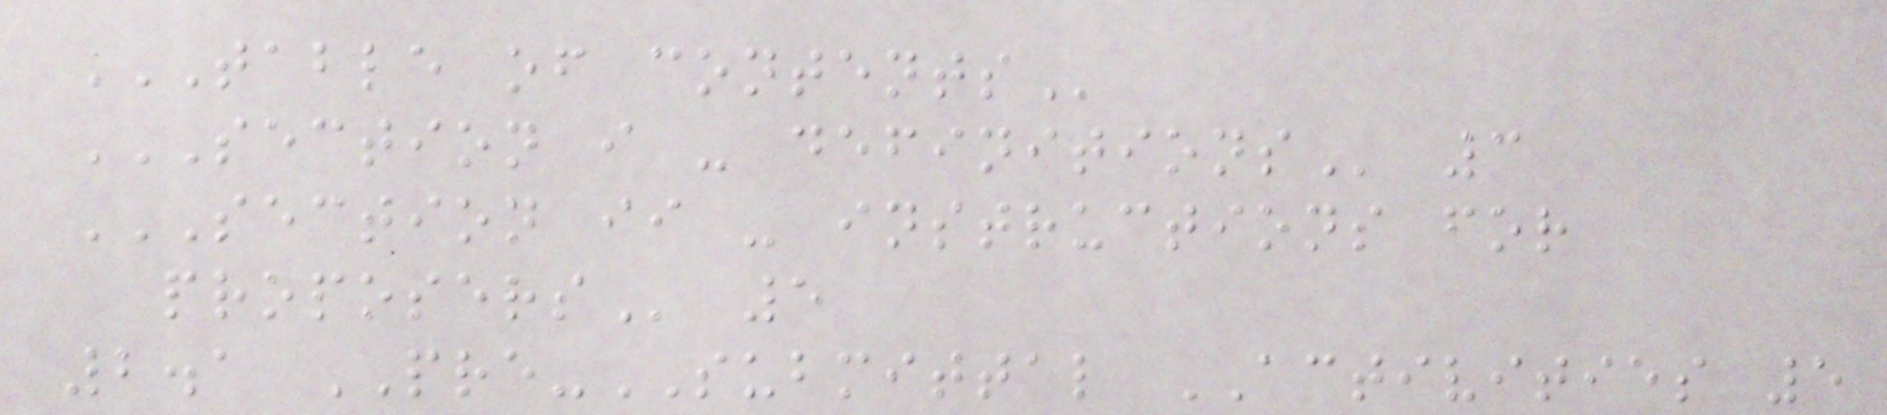TABLE OF CONTENTS
SECTION I - DEFINITIONS 3
SECTION II - INSTRUCTIONS FOR
PROPOSERS 5
2.1 PRE-SUBMITTAL ACTIVITIES 5
